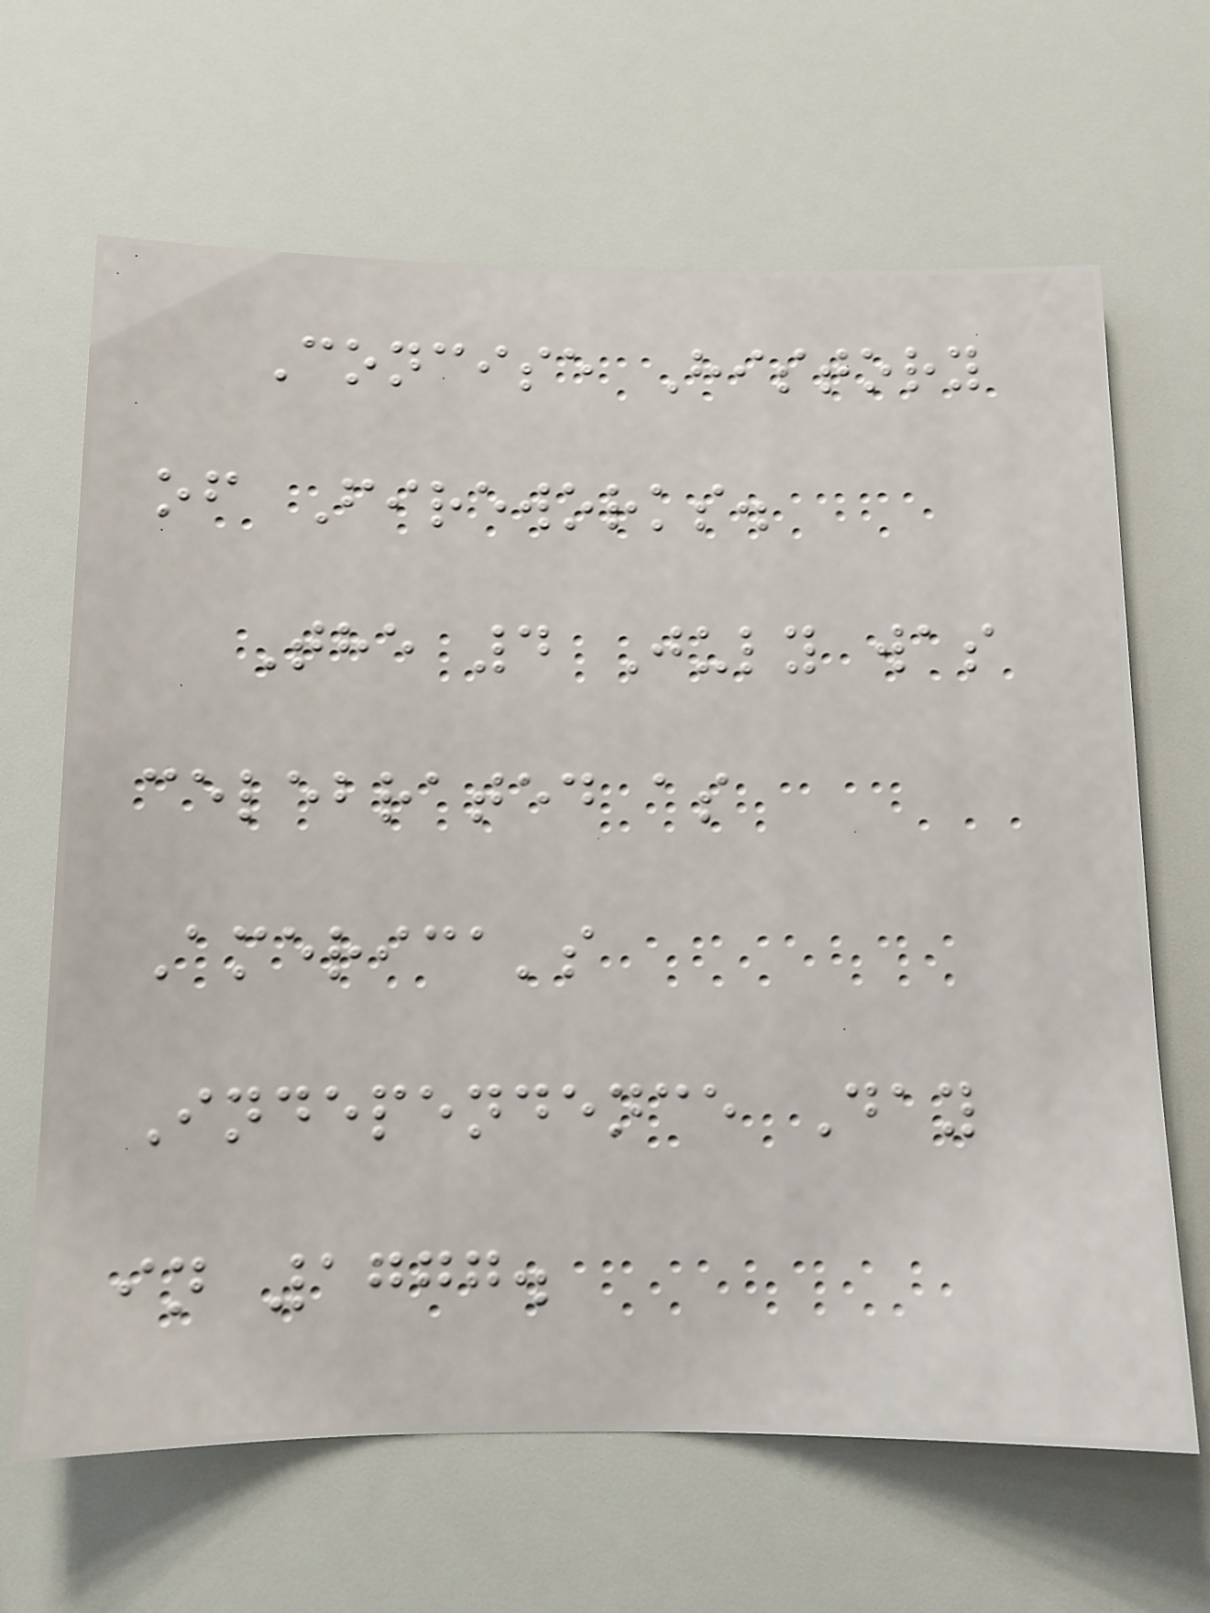Concise History
of Fireworks.
The 4 July was
celebrated as
America's
Independence Day
in 1777.
